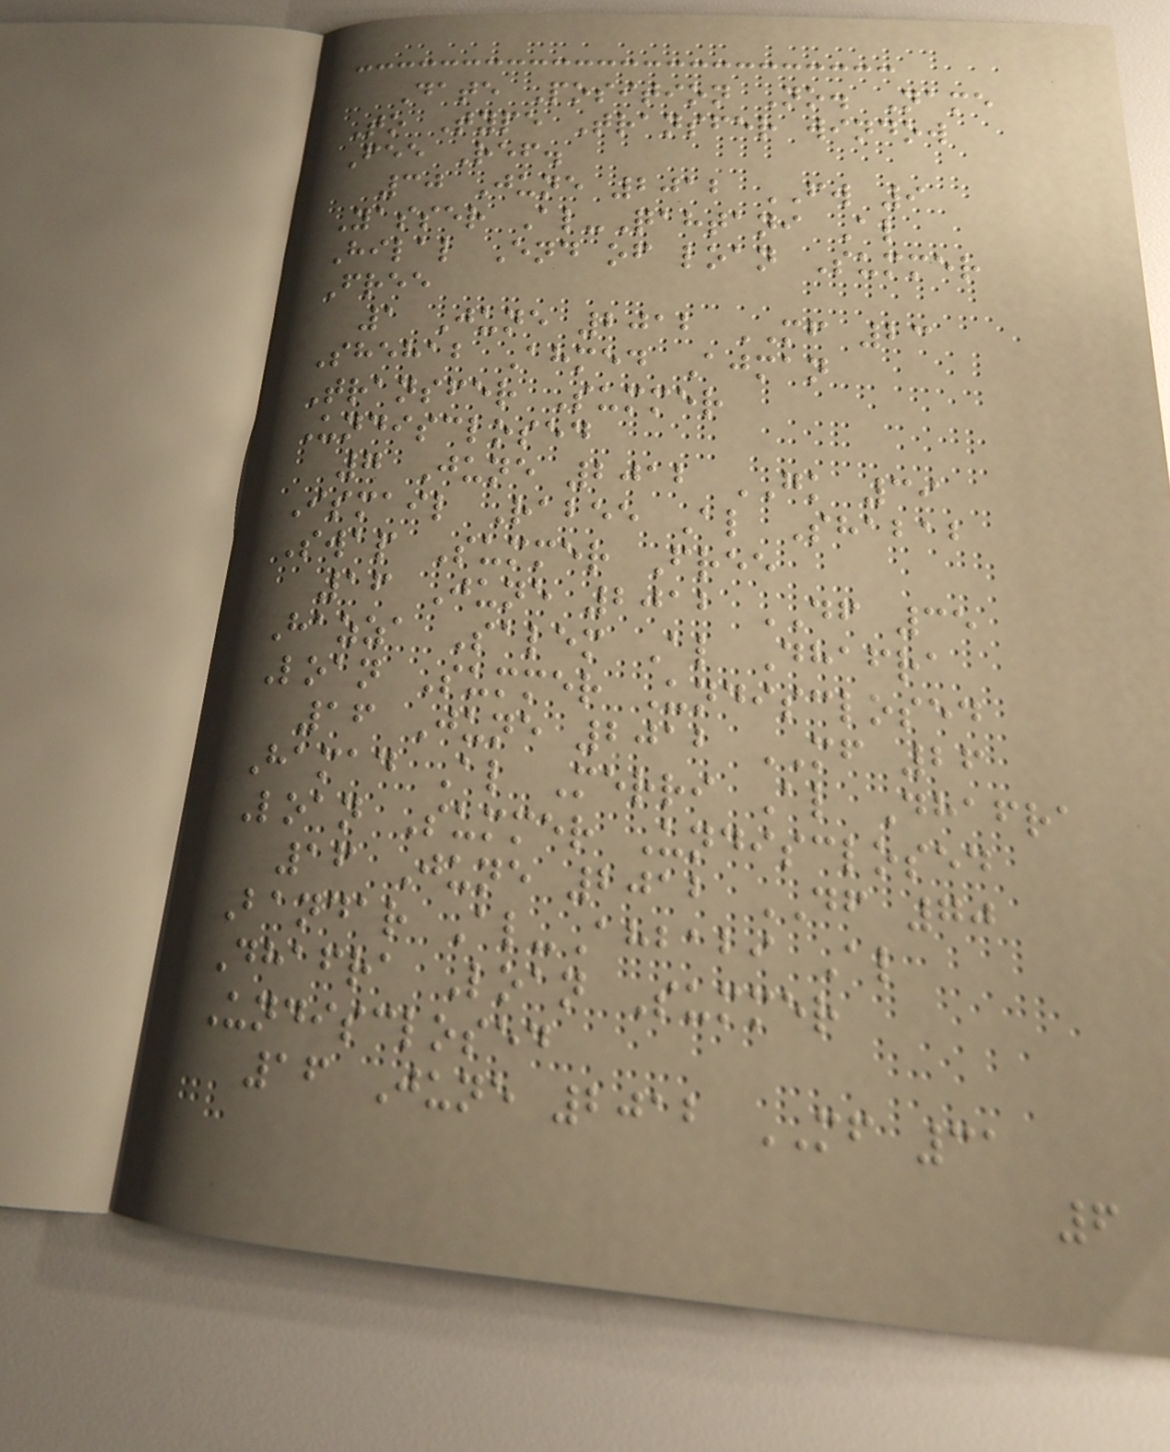Date Position No. Name
To Type Transfer window
Fee Ref.
30 June 2012 FW 9
Yasser Al-Qahtani Al
Hilal End of loan Summer
Free
1 June 2012 MF 23
Shehab Ahmed Ajman
Transfer Summer
Undisclosed
7 June 2012 GK 39
Ismail Rabee Al Shabab
Swap Summer Free
16 June 2012 DF 35
Hazza Salem Al Dhafra
Loan Summer Undisclosed
16 June 2012 MF 26
Hamad Al Merri Al Dhafra
Loan Summer Undisclosed
16 June 2012 DF 70
Bandar Al-Ahbabi Al
Dhafra Loan Summer
Undisclosed
16 June 2012 MF 31
6
